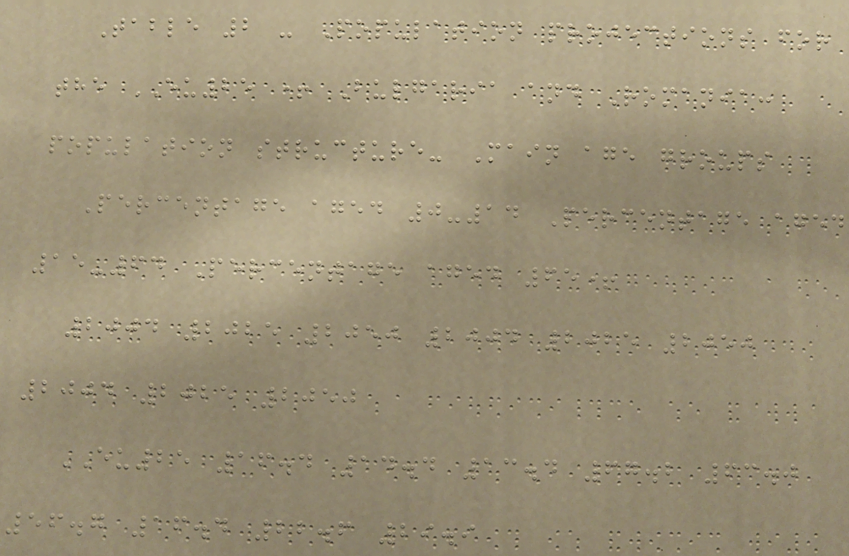Table 2 - Population projections for
the EU25 + Bulgaria and Romania:
population structure- Main age groups
Percentage aged 0-14 Percentage aged
15-64 Percentage aged 65+
2004 2025 2050 2004 2025 2050
2004 2025 2050
EU25 16.4 14.4 13.4 67.2 63.0
56.7 16.4 22.6 29.9
